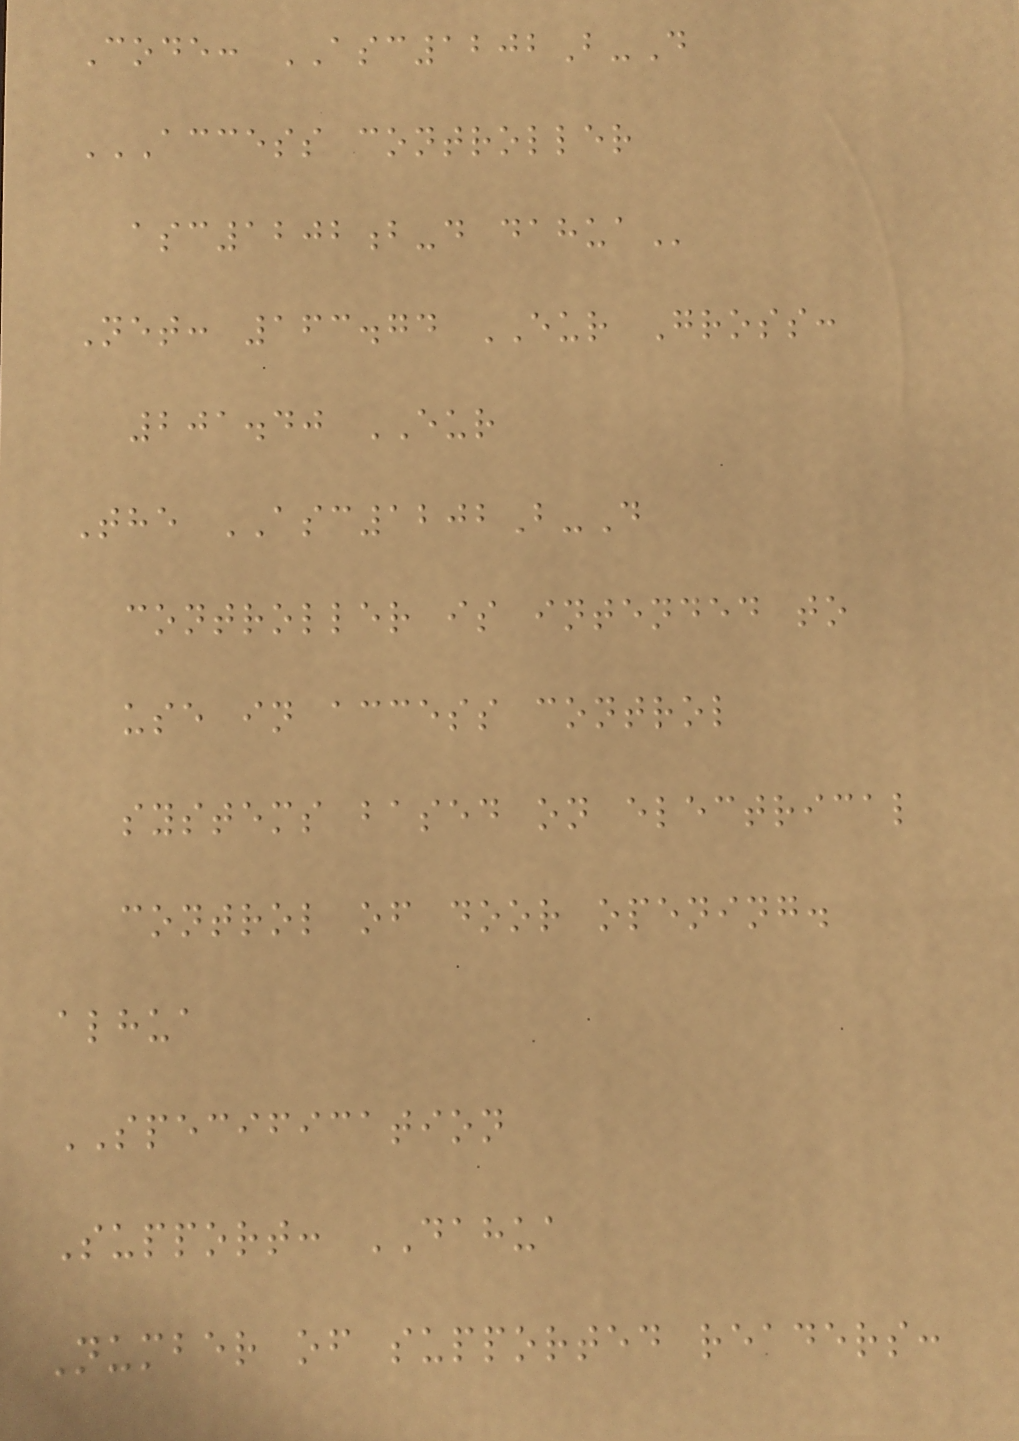Code: ASC1202B-D
ACCESS CONTROLLER
ASC1202B-D DAHUA
Net: 163.74 EUR Gross:
201.40 EUR
The ASC1202B-D
controller is intended to
use in access control
systems based on electrical
control of door opening.
alhua
SPECIFICATION
Support: DAHUA
Number of supported readers:
